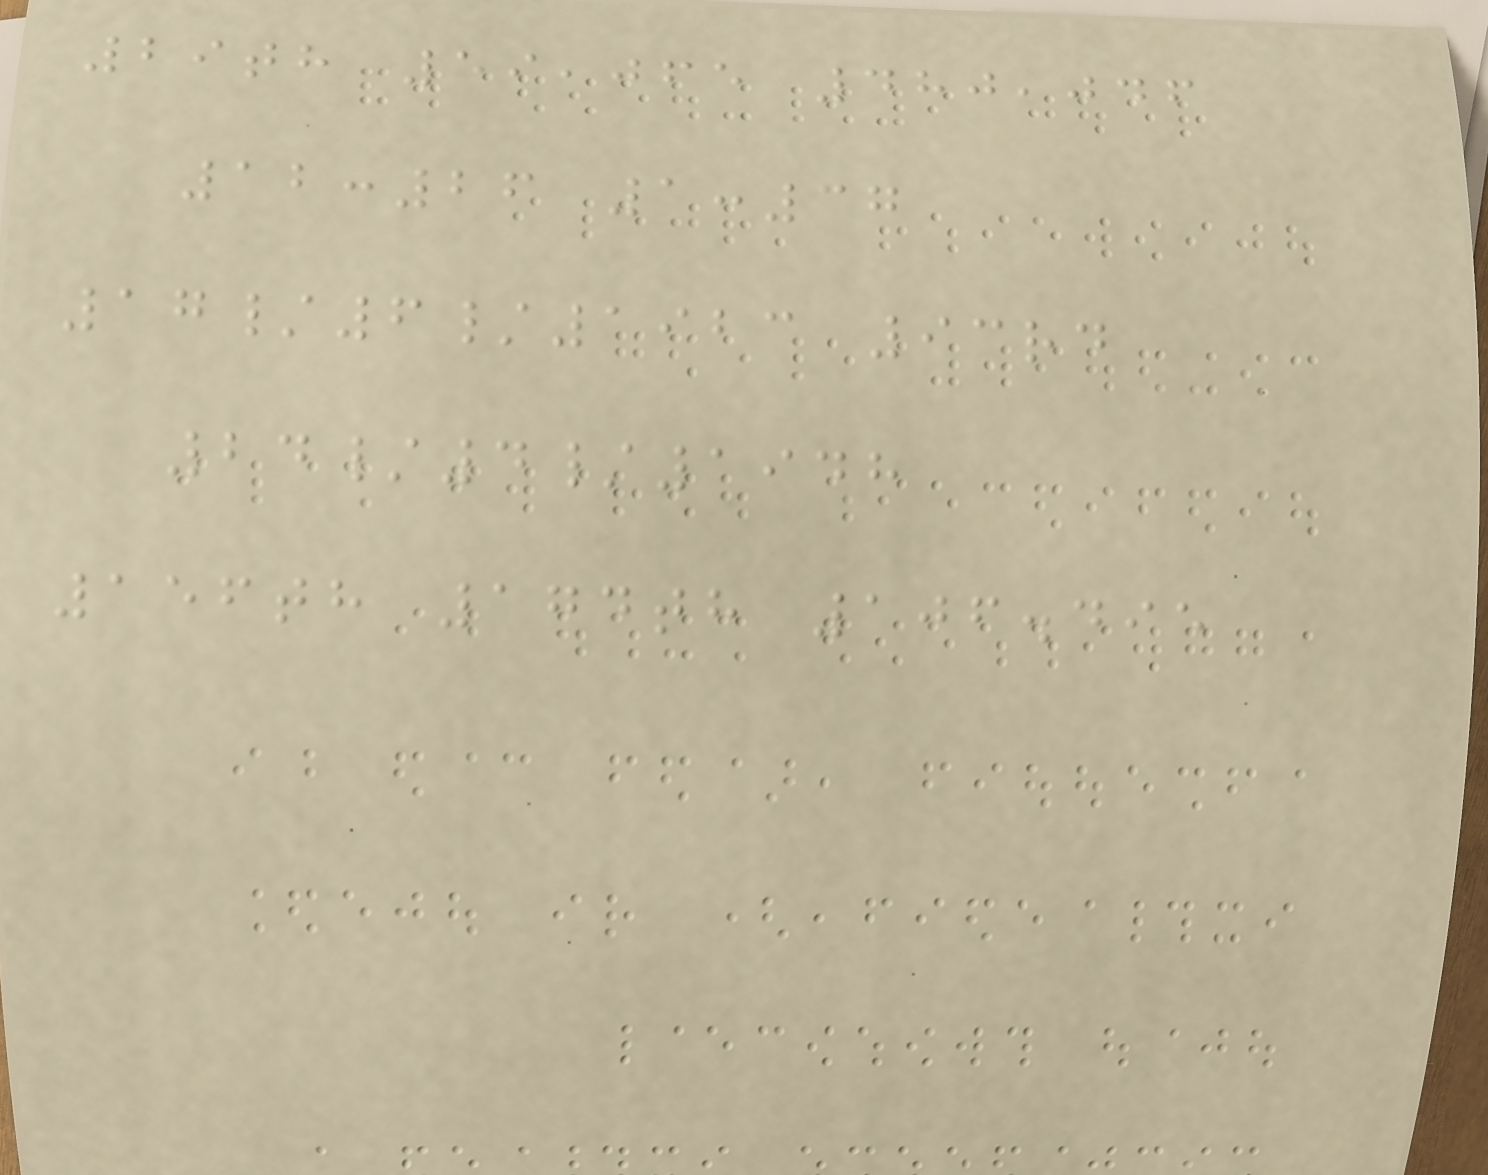29th 59,065 480,046
12:26 1:37
17/6/1923 93rd
24/4/1948
156th 174th 106.495
